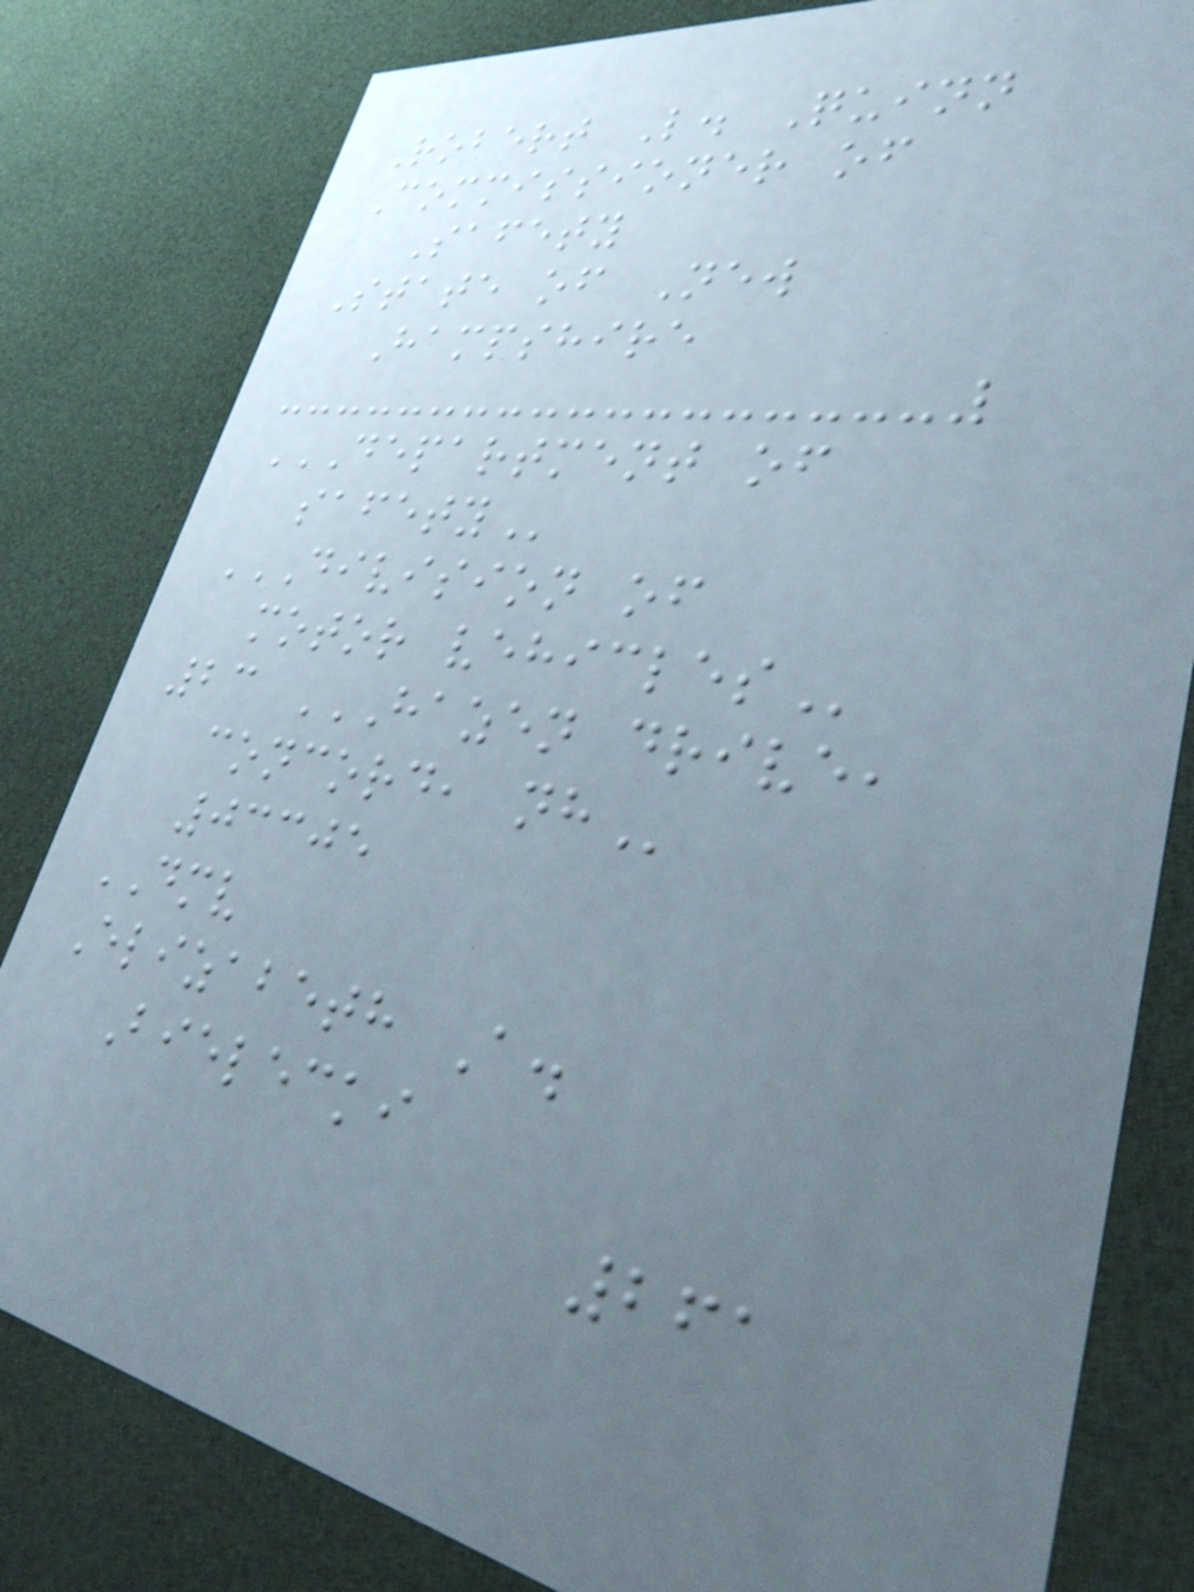Robert L. Quinn
Commissioner of
Safety
State of New
Hampshire
DEPARTMENT OF
SAFETY
DIVISION OF
MOTOR VEHICLES
23 HAZEN DRIVE,
CONCORD, NH
03305
DMV
Elizabeth A.
Bielecki
261
